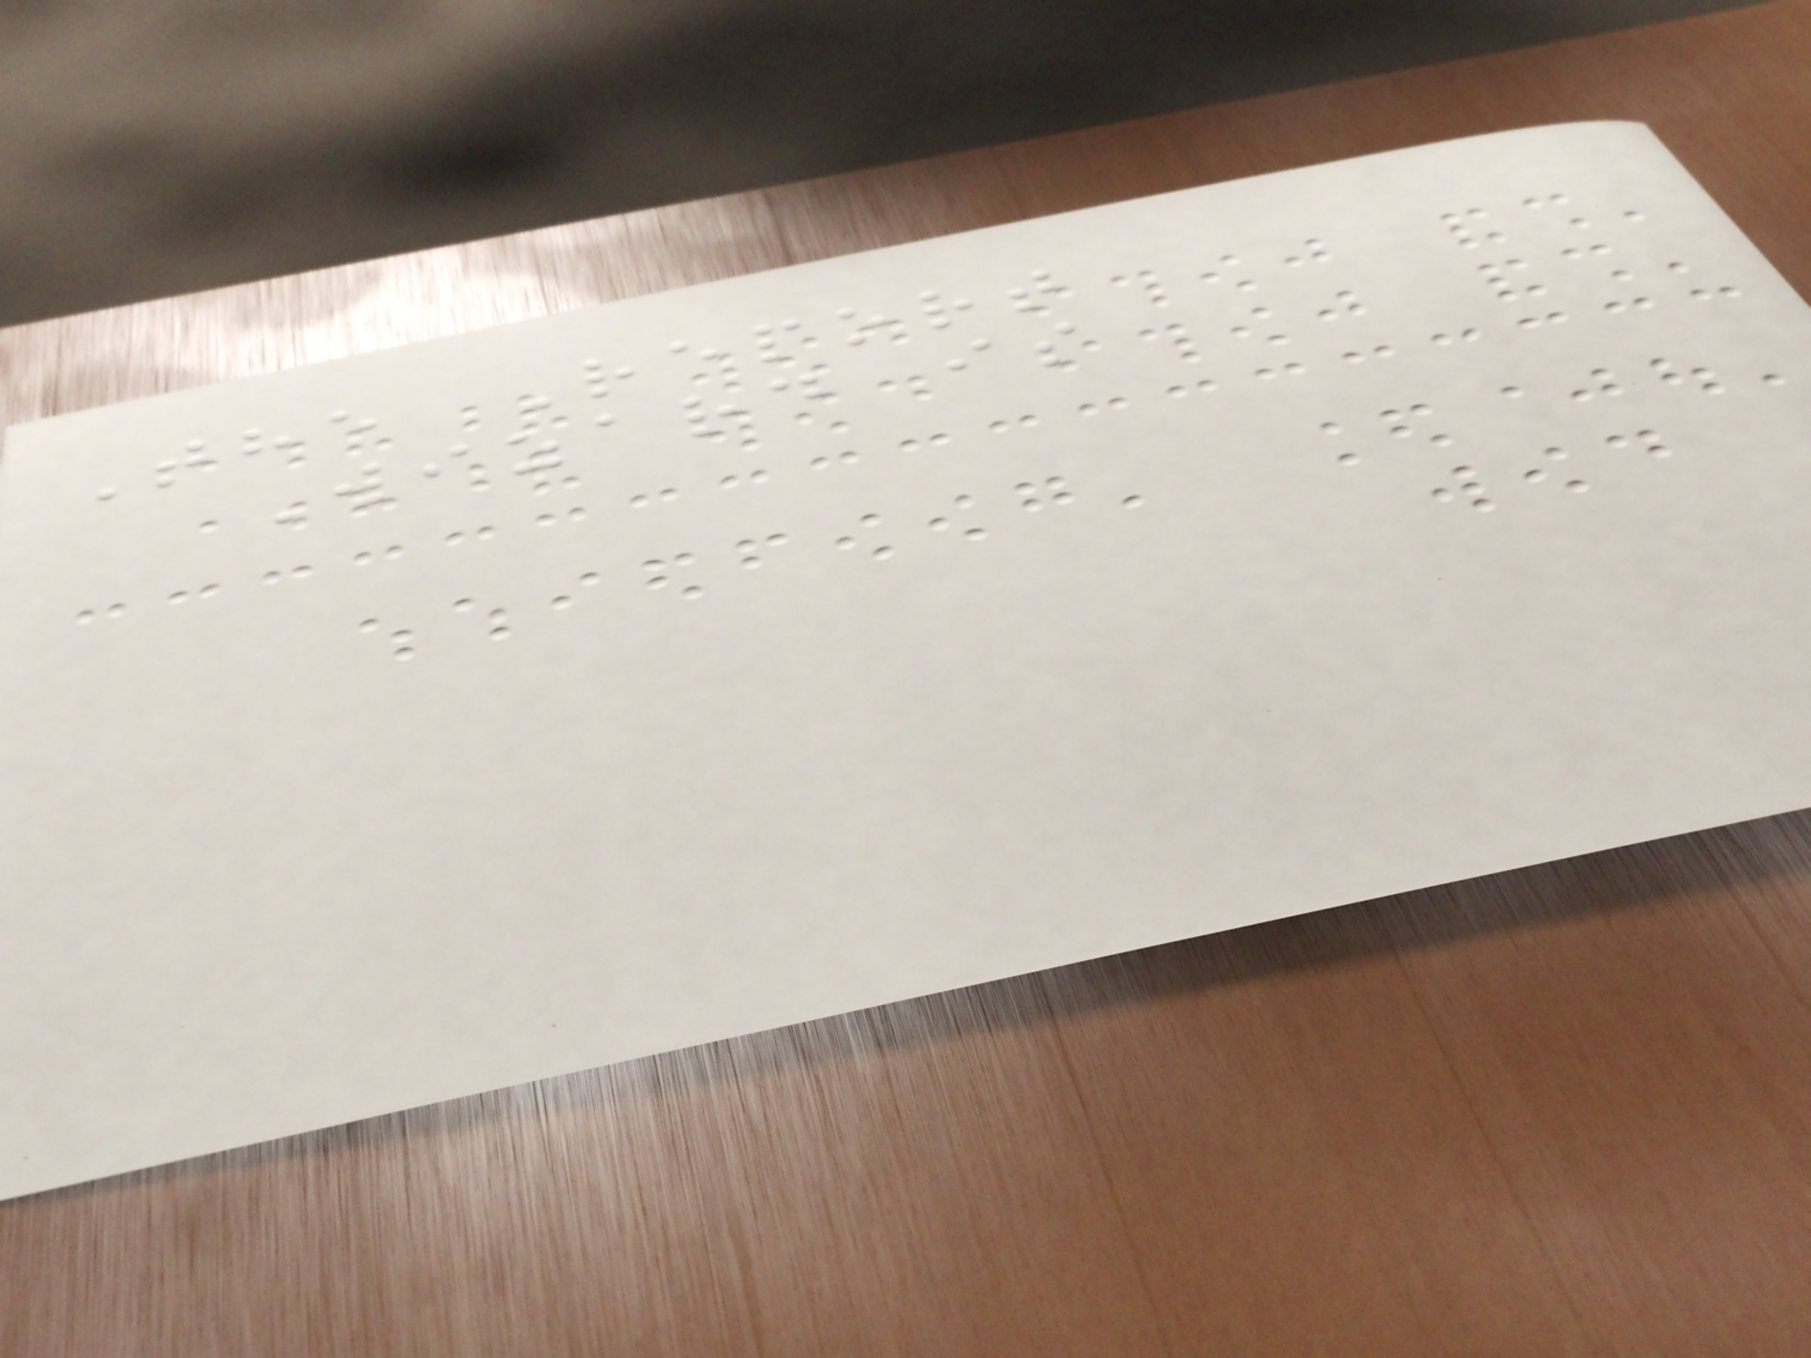The Report
Wizard is
